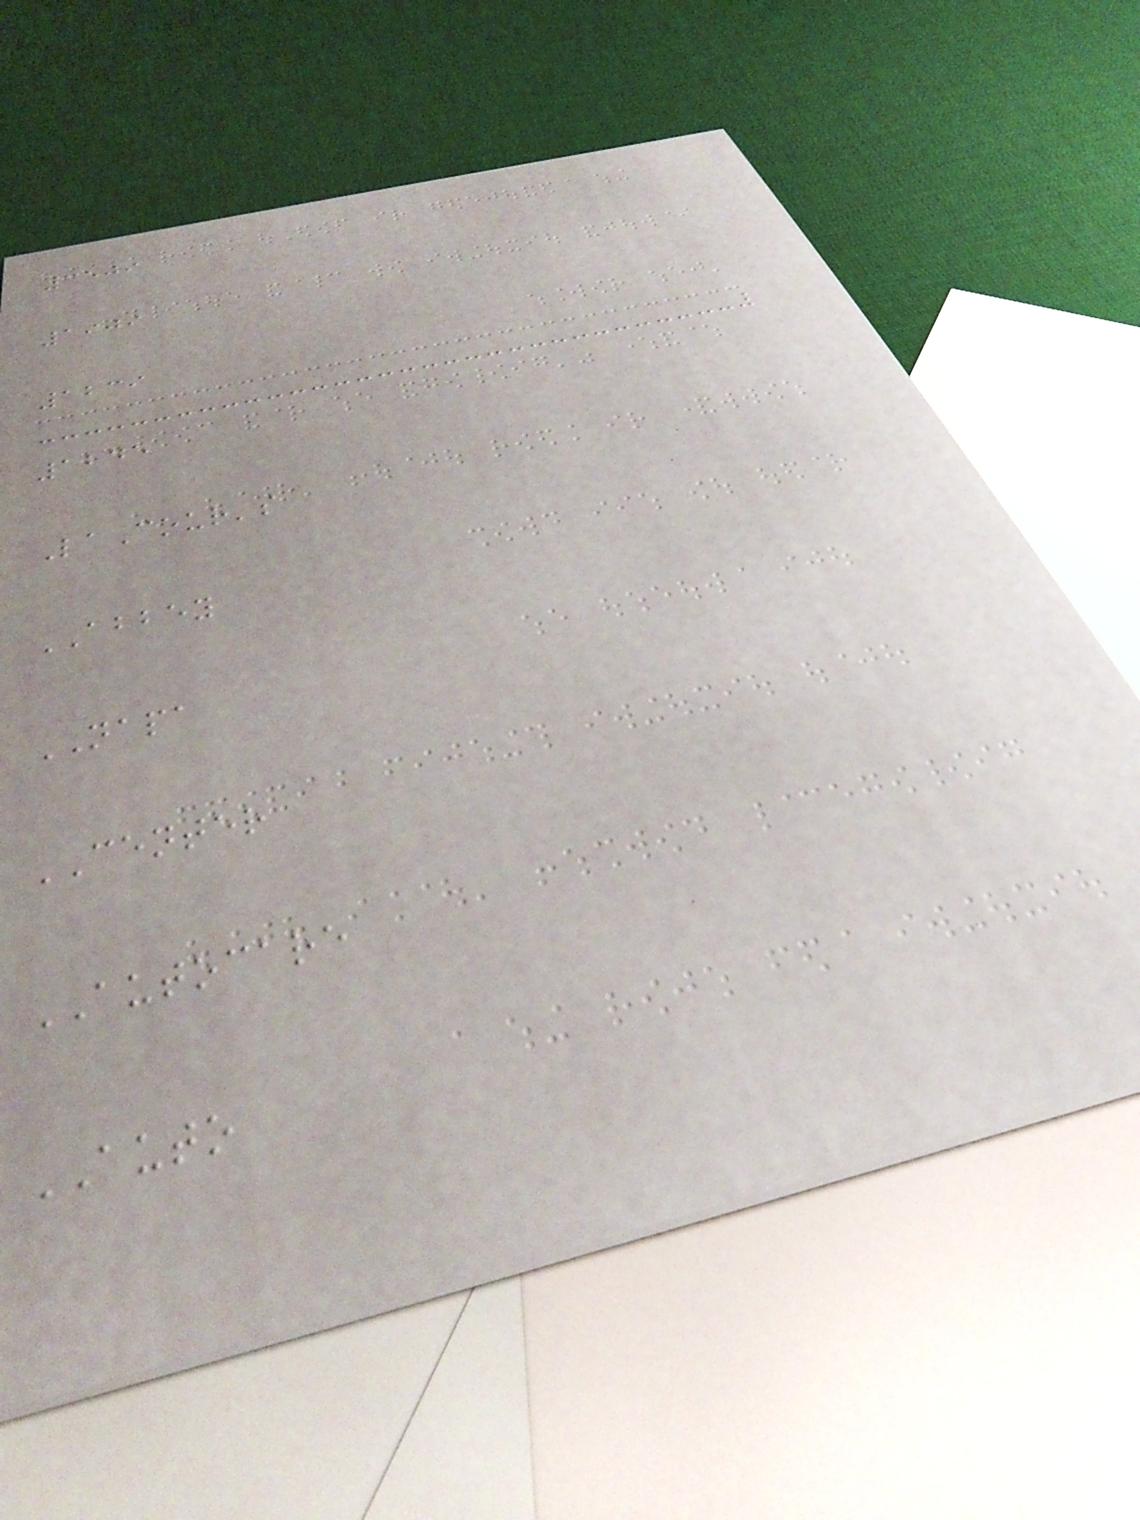3509
1909
1239
1245
LaCour's
ABBEY
NAPA
CENTER
AUTOCARE
AUTO
